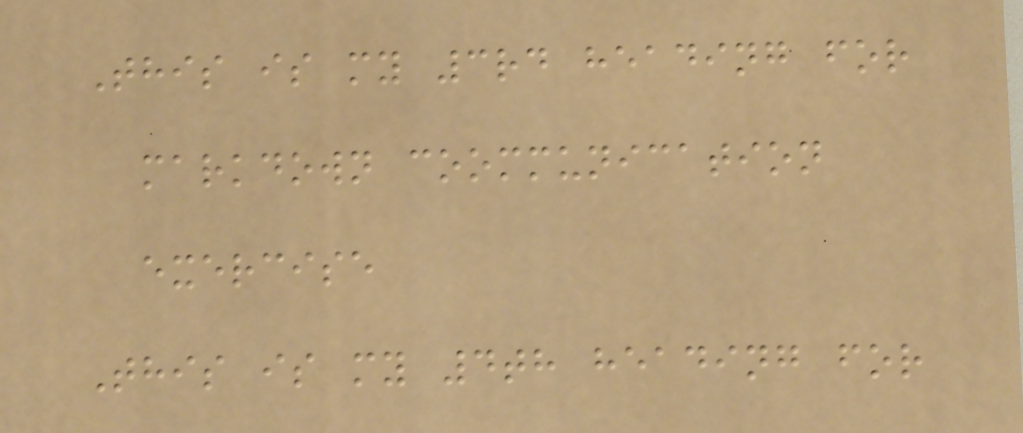This is my 3rd heading for
markdown coommunication
exercise
This is my 4th heading for
